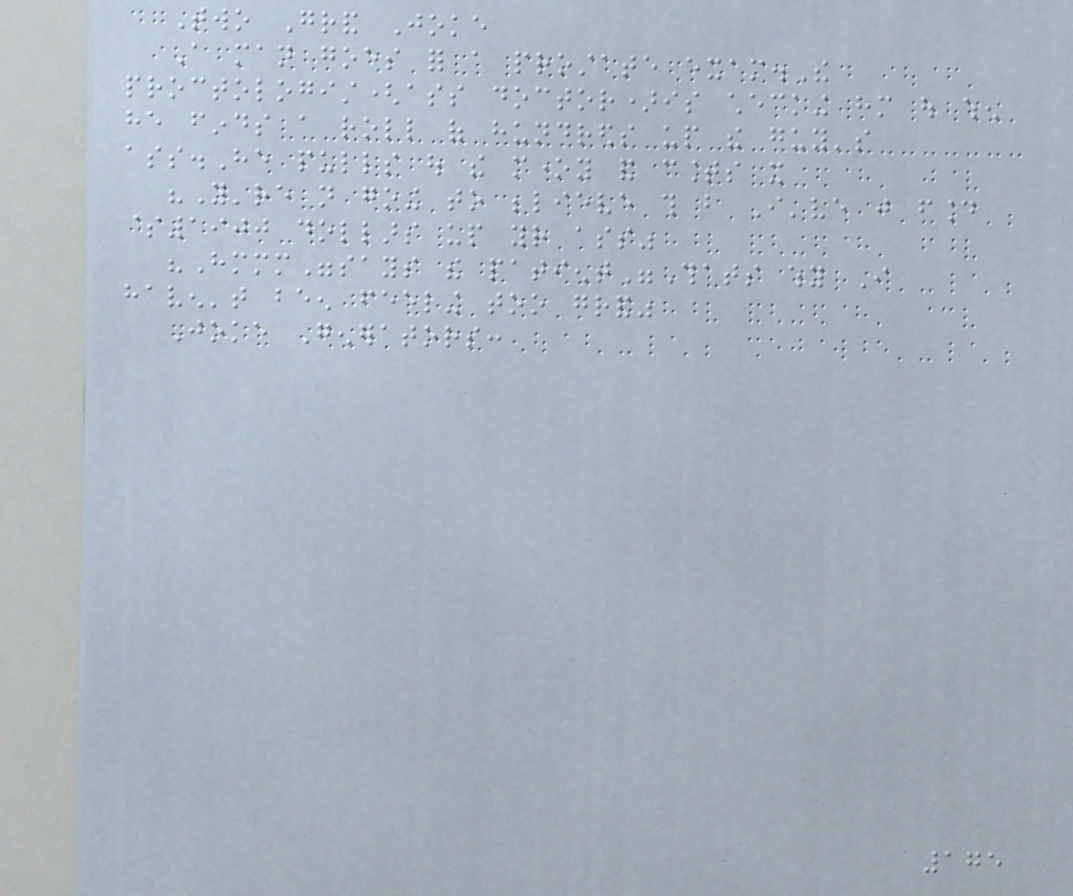Two Grand Joke
A man goes for a prostate exam.The
proctologist(ass doctor)is checking him out when
he finds a roll of hundreds up the guy's
ass.He pulls out the money and counts it
"You're not going to believe this but I've just found
$1900 dollars up your ass"
"Hmmm"says the patient"Thats why I
haven't been feeling too grand"
Joke Generators:
175
